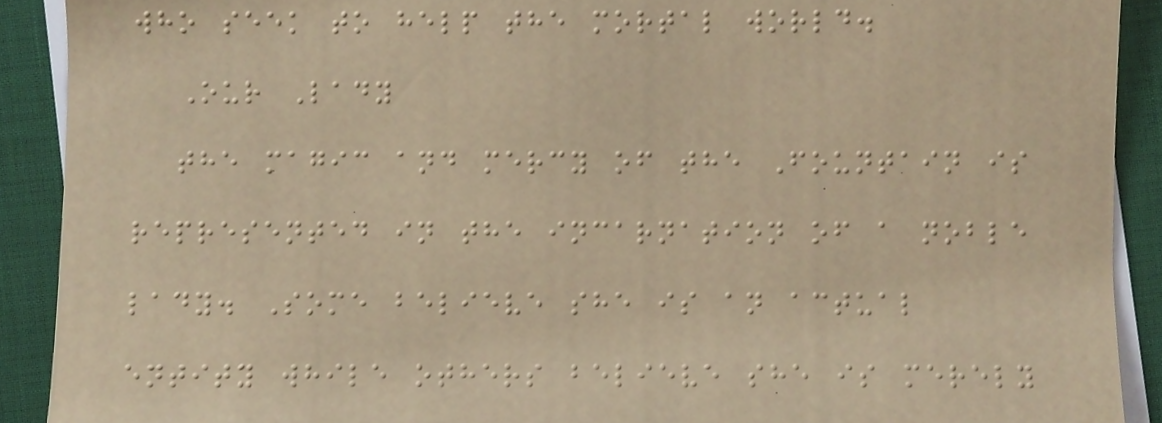who seek to help the mortal world.
Our Lady
the magic and mercy of the Fountain is
represented in the incarnation of a noble
lady. Some believe she is an actual
entity while others believe she is merely
